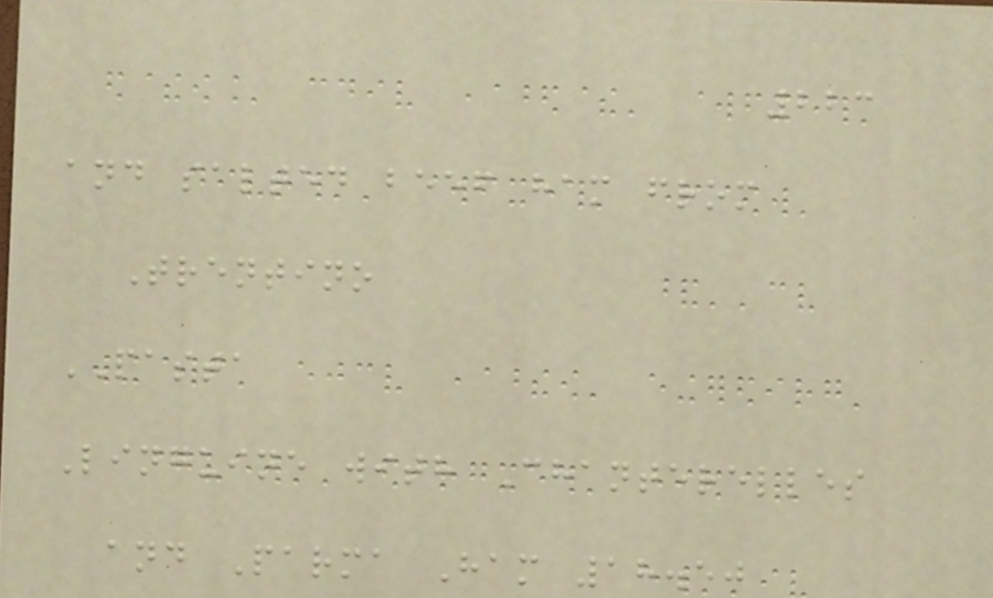223
and salted beef ham from
Trentino
PASTA
Linguine with Chanterelles
and Parma Ham 18.50
